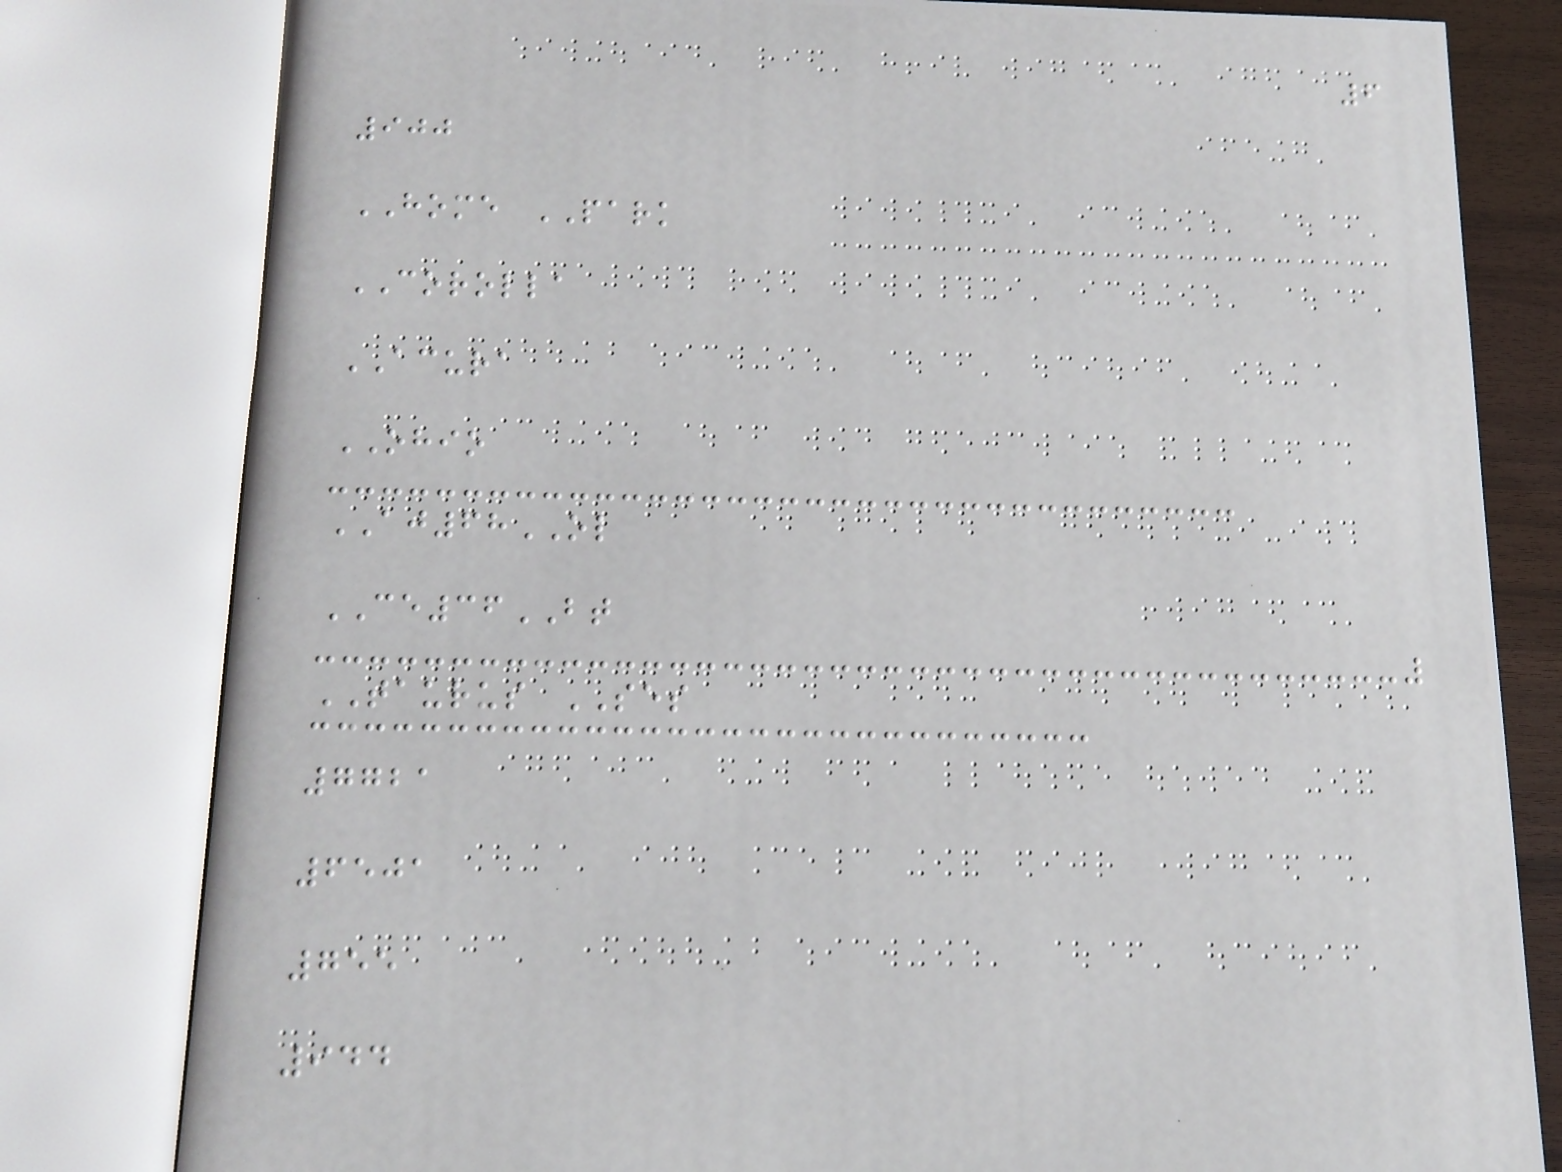6
900
HOME PARK
COROLLA
ACURA
OHIO
AJ68OL
CE36BT
TAURUS SES
7721
6501
755
944
